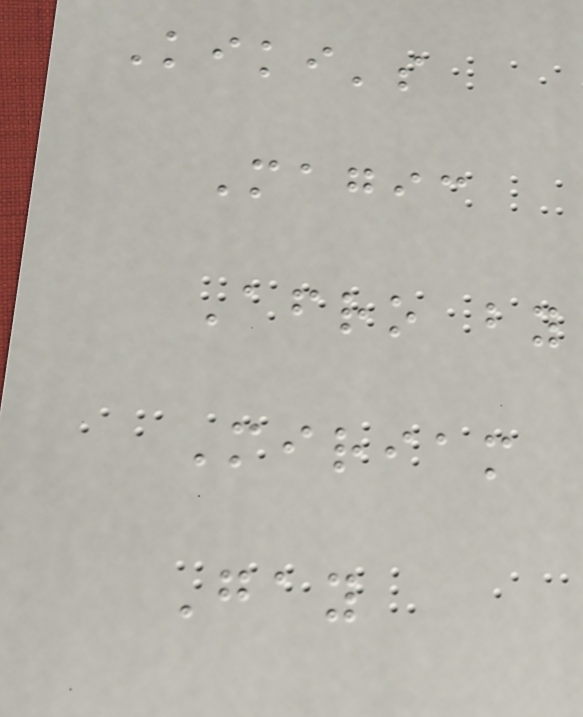Kiki's
Magic
Afro by
Miriam
Gay
